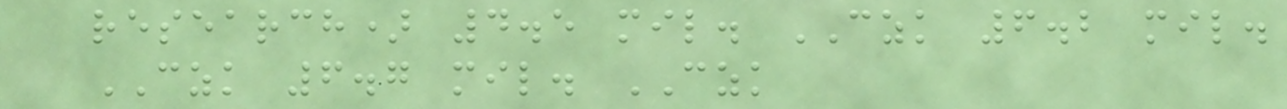research) 4.5 mil. CZK 6.2 mil.
CZK 6.7 mil. CZK
